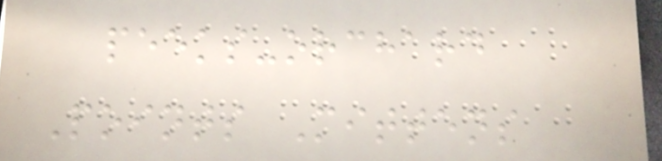peeks-orchard
Points Mittens
